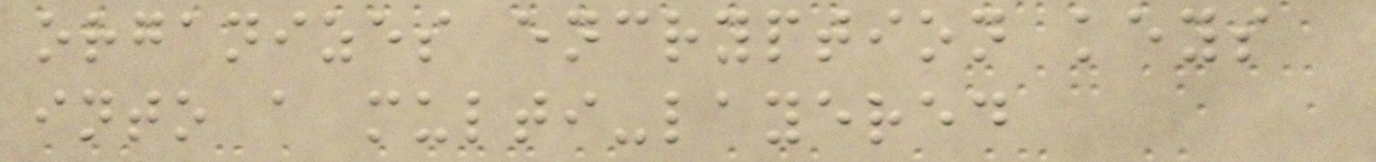organizes encryption keys
into a multi-layered
